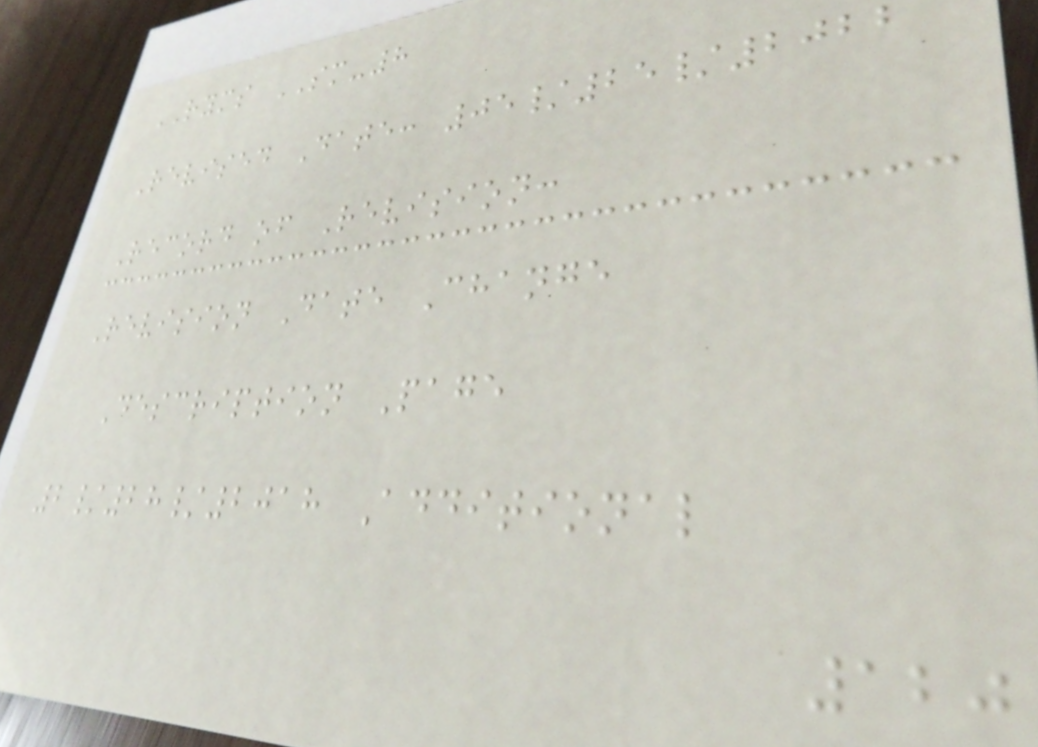RYMS SM-8
Revised Date: 05/25/2022
Record of Revision:
Revision Date Change
Description Page
2/28/2018 Additional
120
